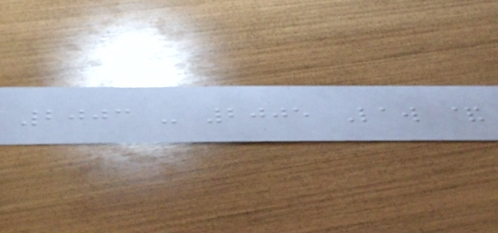2003 - 2005 Law &
